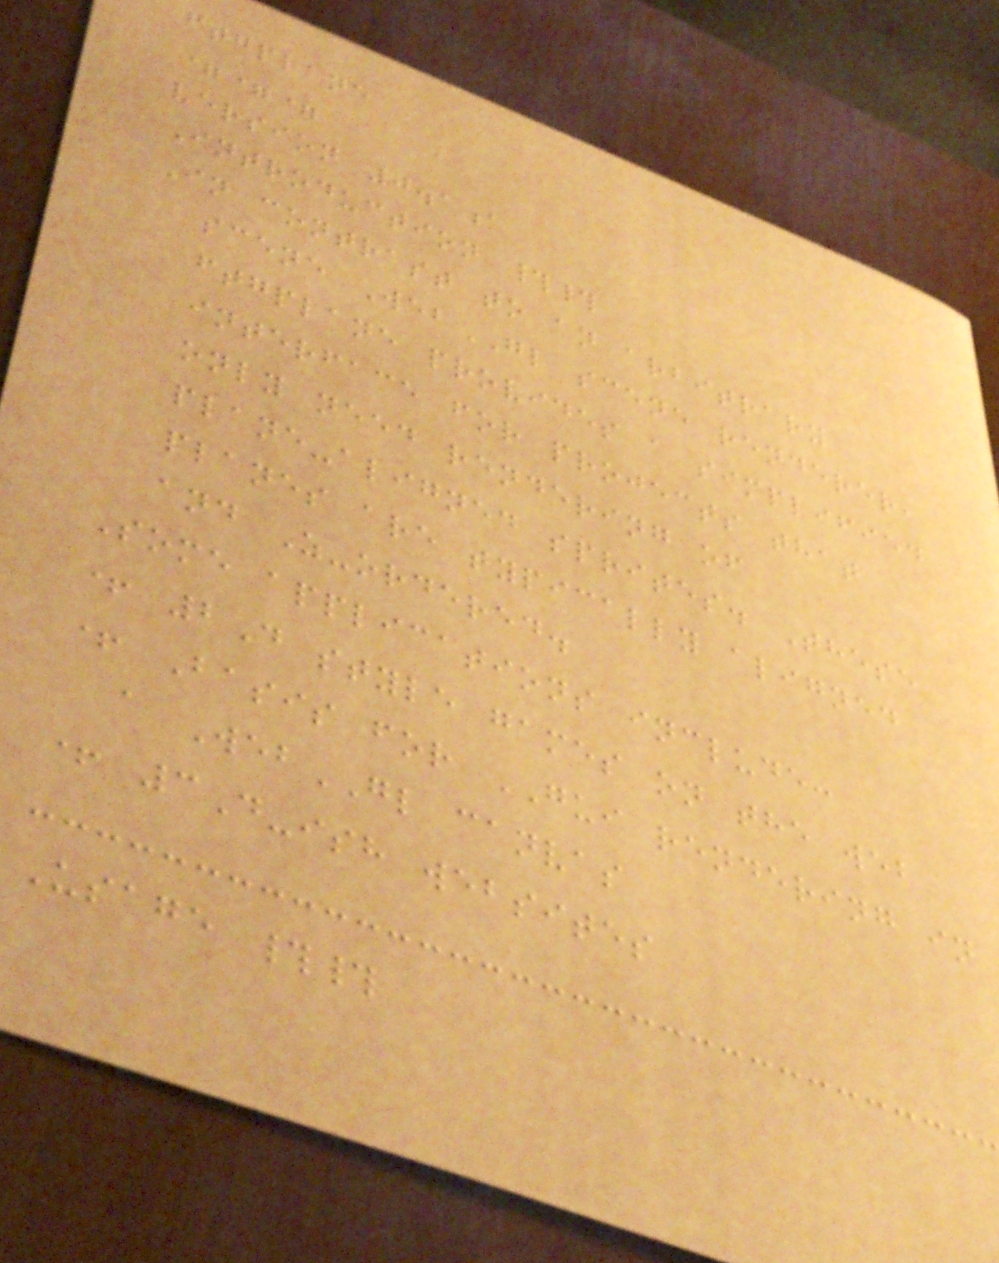ftgplane
===
version 0.1a
Introduction ##
In contrast to an arbitrary
scene WebGL scene renderer,
ftgplane provides a simplified
interface for projects that
only need rendering of
plane-aligned sprites. These
planes are typically aligned
and Z-ordered.
Some applications include:
+ 2D style games on the web
+ Basis for GUI rendering in
a WebGL canvas
+ 3D-ish websites
Usage ##
